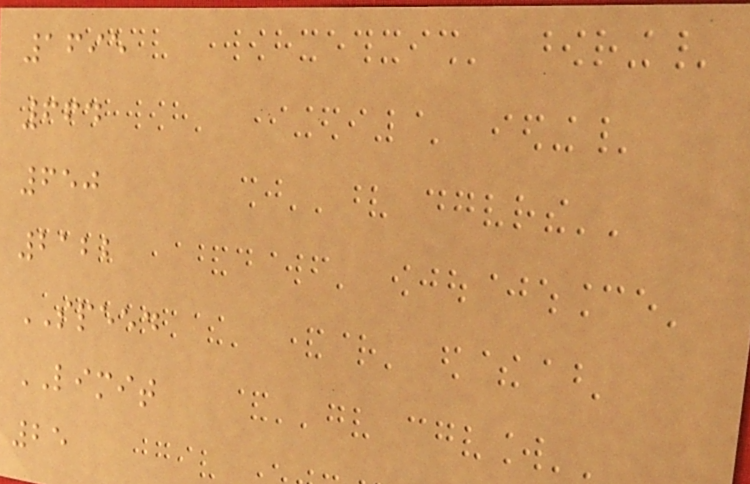1695
664
650
2122
SPEED
LIMIT
25
